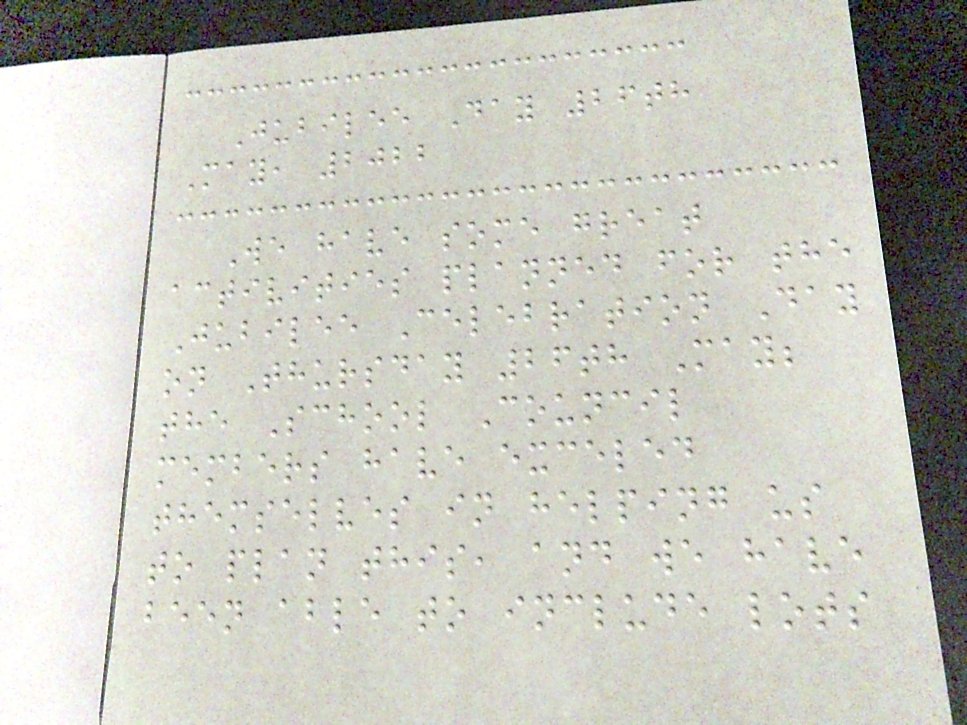Jubilee Day 26th
May, 2022
We have some great
activities planned for the
Jubilee Celebration Day
on Thursday 26th May;
the School Council
members have exceled
themselves in helping us
to plan this, and we have
been able to include lots
